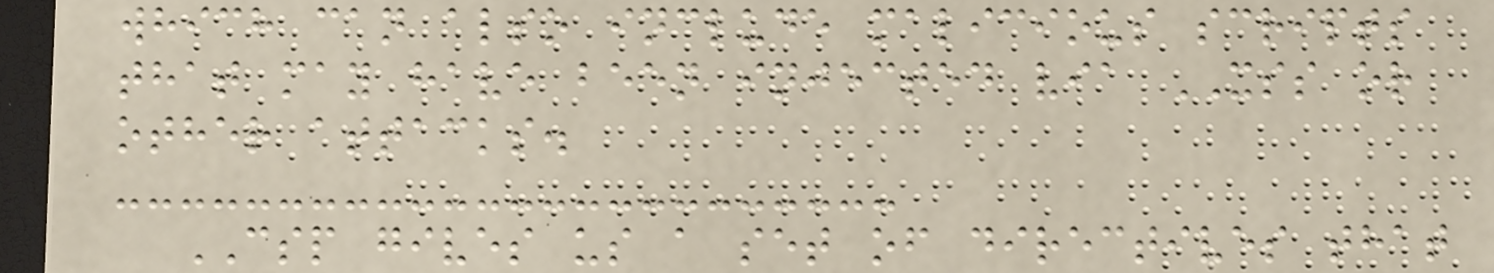which can also include malicious scripts
that may have been injected via XSS or
other attacks.
CSP gives us a set of directives that
